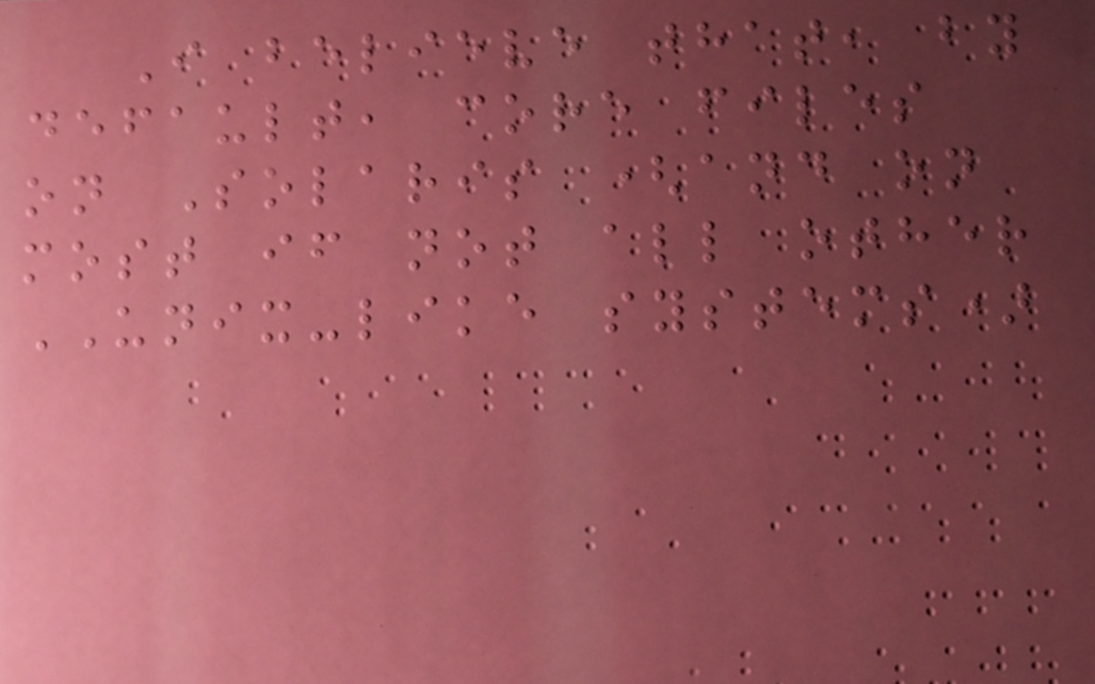I believe that, by
default, core files
on Solaris (and on
most if not all other
UNIX-like systems)
